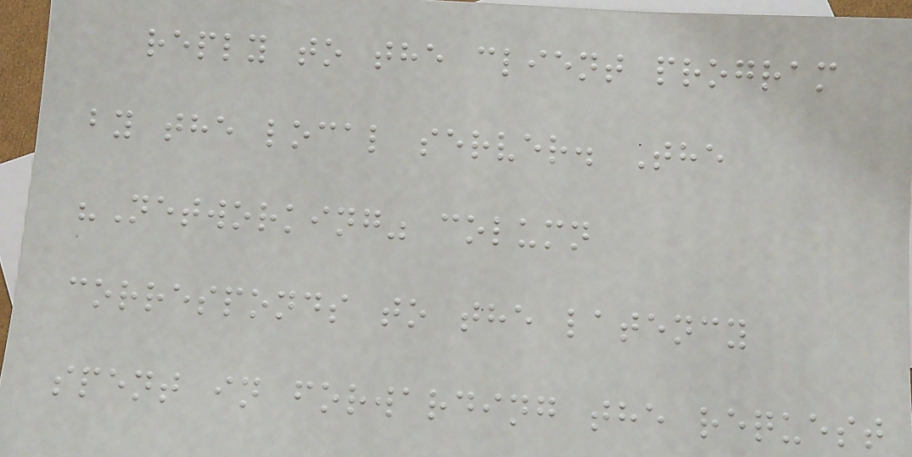reply to the client program
by the local server. The
"Networking" column
corresponds to the latency
spent in forwarding the request
